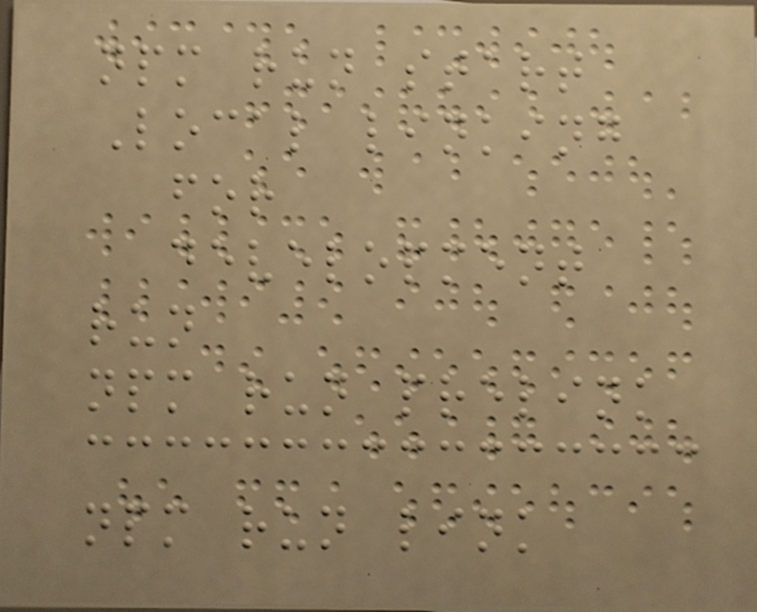npm run start
Local linking
for
development
run
npm run prelink
npm run link
